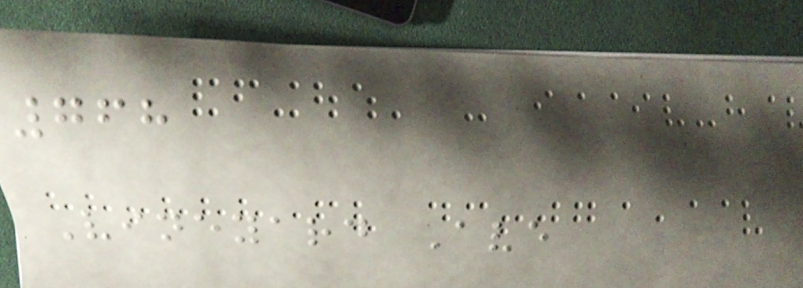768
Vineyard Ave
